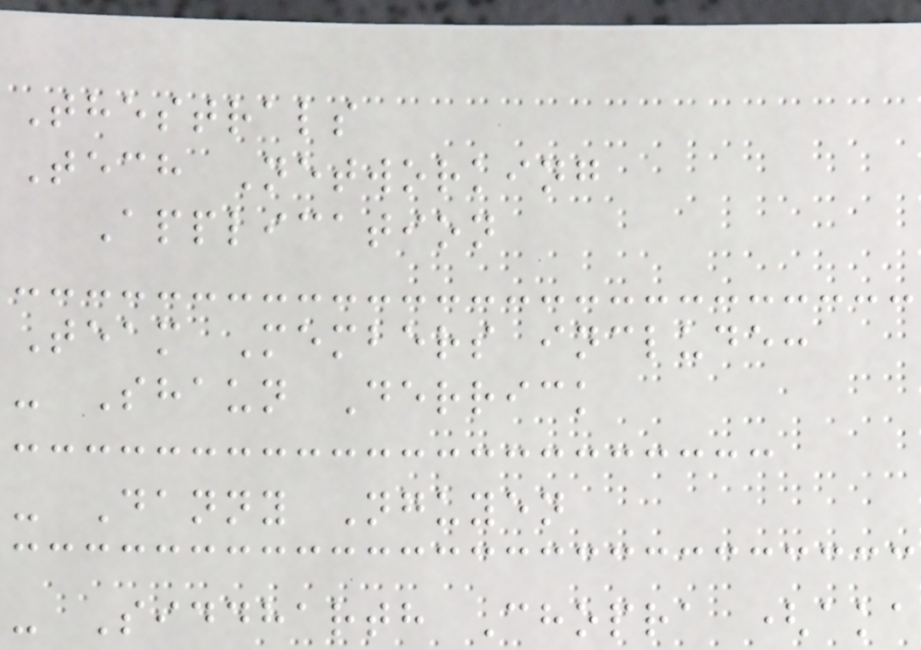Thestrals
Tech Networking
Application
Team Members include:
- Shaun Derrick
- Danny Nguyen
- Siddharth Chopra (aka
